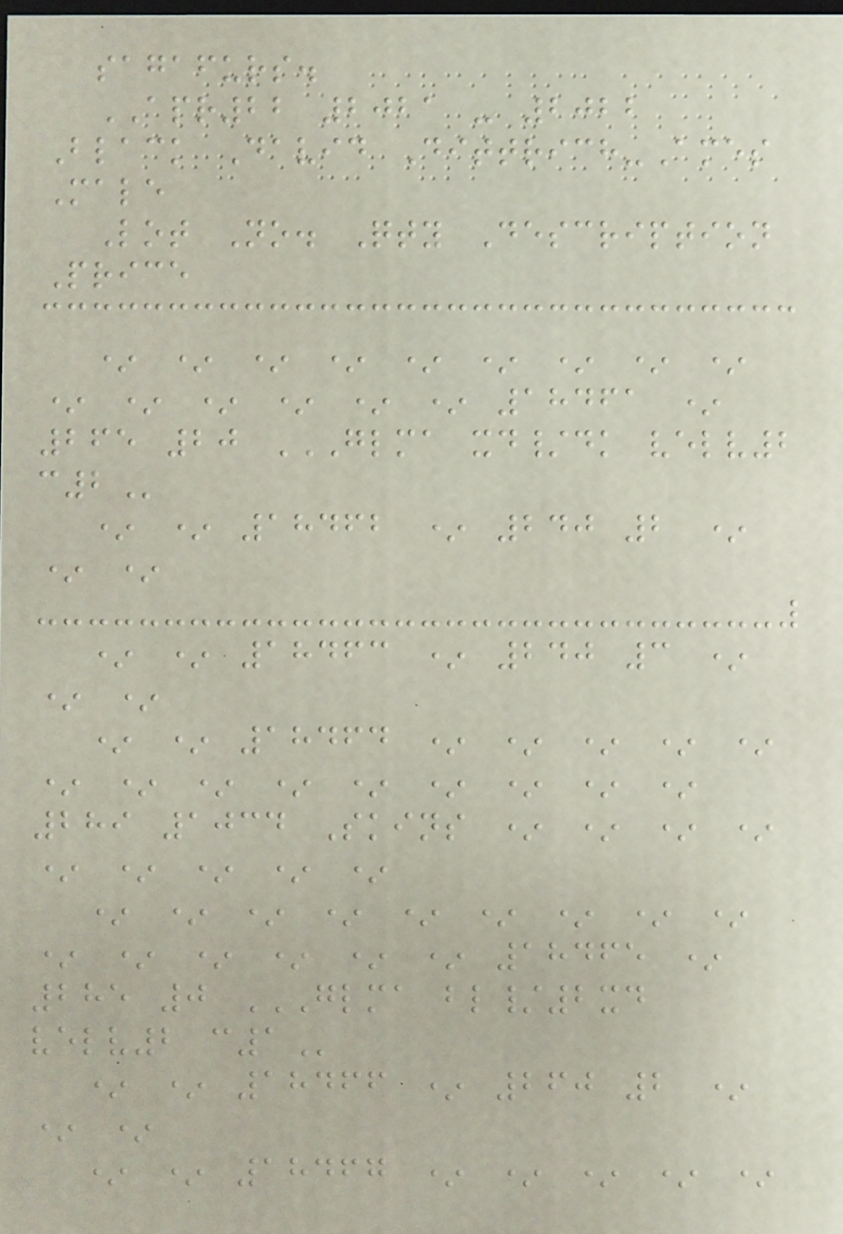sagafurs.
APR22 2021 - 2022
Black David Dittrich-Ames
Male
Lot No. Qty Description
Price
* * * * * * * * *
* * * * * * 18461 *
265 20 GLMA XD/DK VELV2
C2
* * 18462 * 240 2 *
* *
* * 18463 * 240 3 *
* *
* * 18464 * * * * *
* * * * * * * * *
289 1034 Skins * * * *
* * * * *
* * * * * * * * *
* * * * * * 18465 *
285 0 GLMA BL/2XD
VELV2 C1
* * 18466 * 260 2 *
* *
* * 18467 * * * * *
